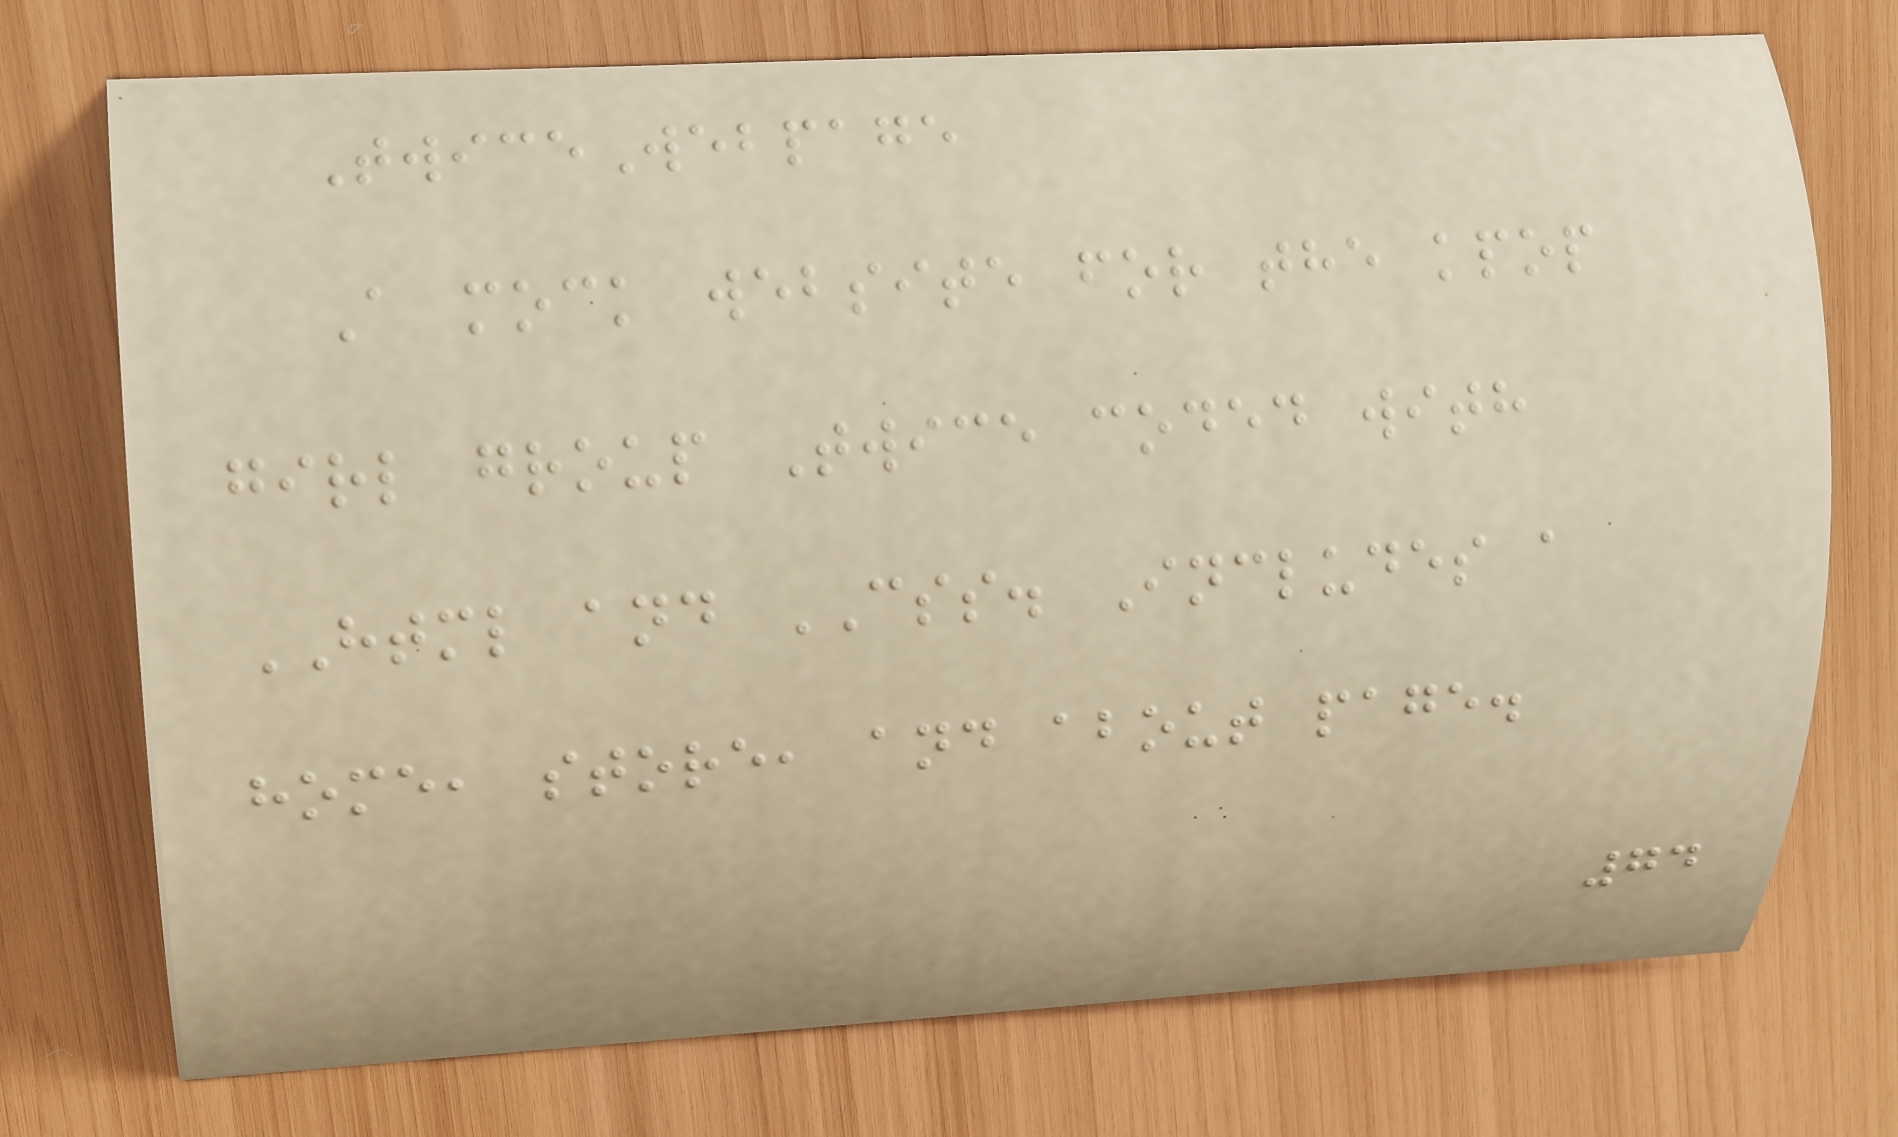TwiceWebpage
A mock website for the kpop
girl group Twice coded with
HTML and CSS. Includes a
home, store, and about page.
74
